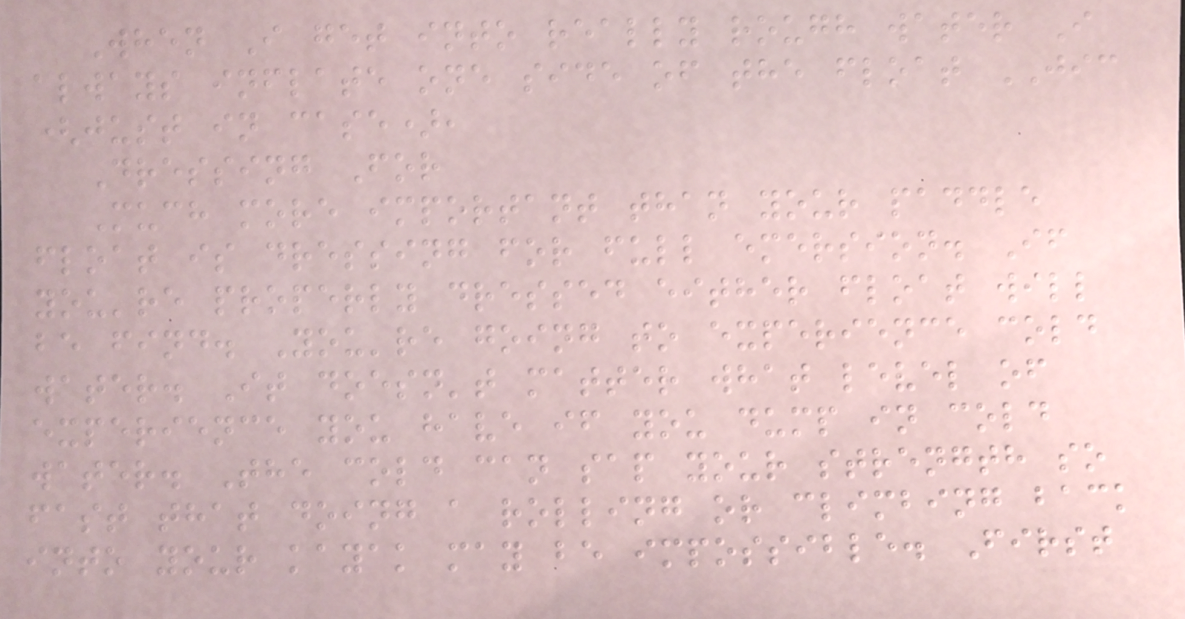When I get into really rough water I
always inflate one side of the float JIC
(just in case),
Dressing For
Much more important than your paddle
float is dressing for full emersion. If
you're properly dressed either float will
be find. You're going to experience cold
water. It doesn't matter what level of
experience you have if you dump in cold
water. The cold can sap your strength so
fast that doing a rolling or climbing back
into your kayak may be impossible. First
